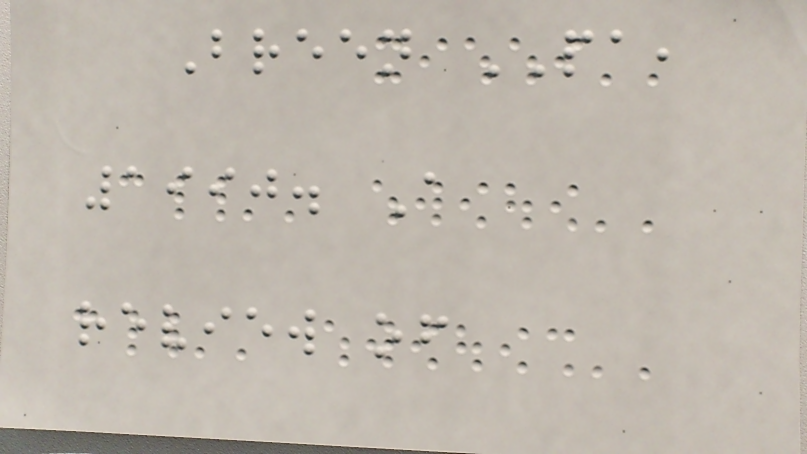Breen PA,
1990. A
review of
